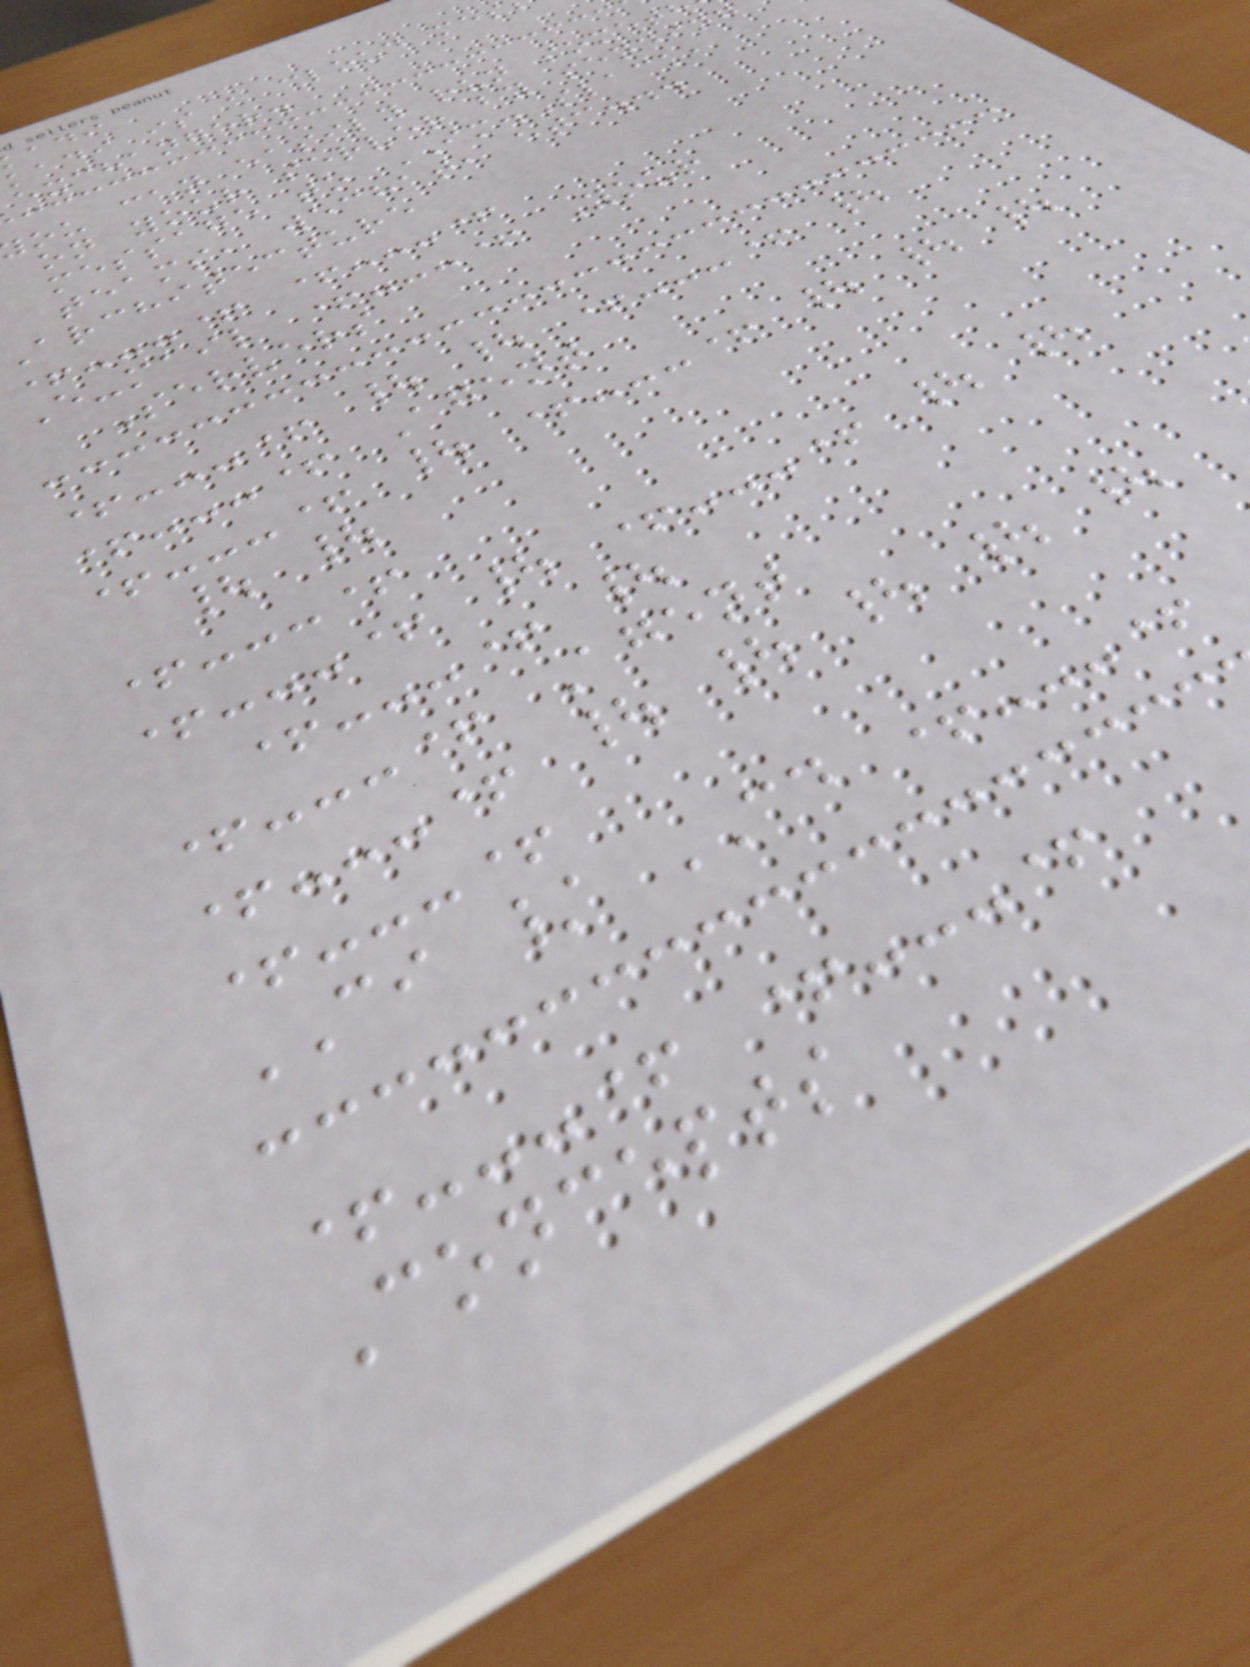kadi is a cloud mes
exchanger.
ou can easily run somet
on your server by sending
message to IM.Slack,
teams, wechat, etc...
architecture
+---+ +---+
E-mail +---+ Your
Servers
+---+ | | +---+ |
+---+ Agent
+---+ | +---+ | | |
| |
+---+
+---+ | +---+ | |
+---+ |
+---+ Agent
+---+ | | | | |
+---+
CI / CD +---+
+---+ +---+
Concepts
